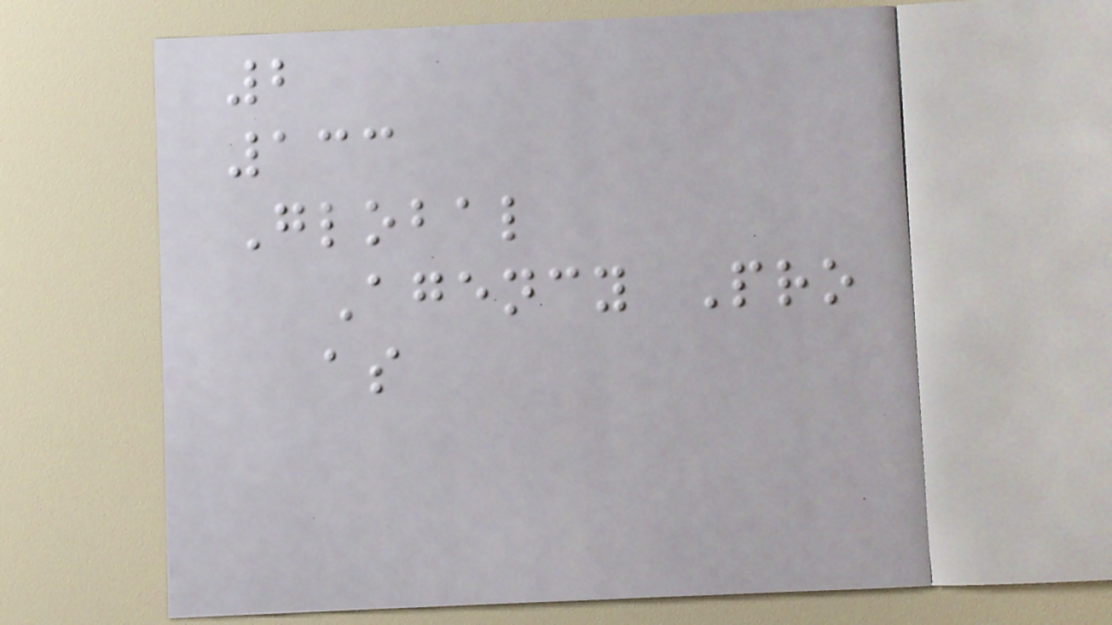2
133
Global
Agency Pro
as
